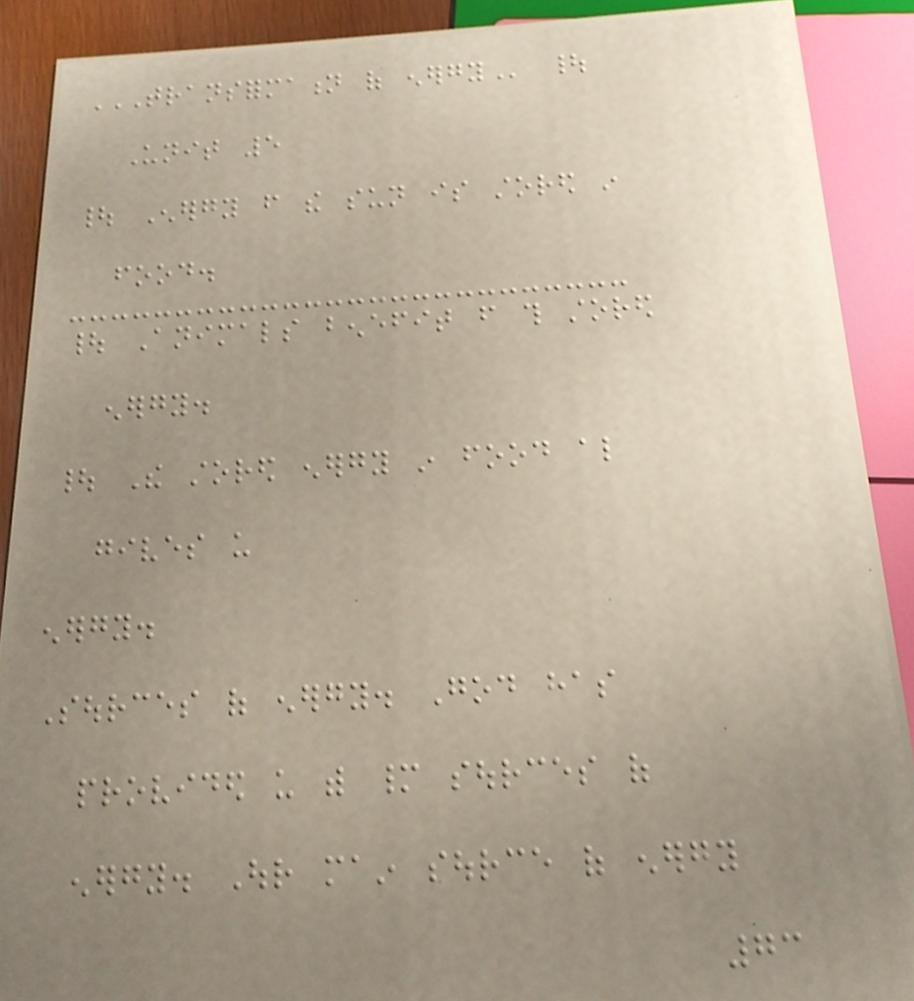TRANSFORMATION OF ENERGY |
Unit 5
| Energy from the sun is stored in
food.
| Animals benefit from this stored
energy.
| The stored energy in food also
gives us
energy.
Sources of energy. God has
provided us with many sources of
energy. Our main source of energy
73
